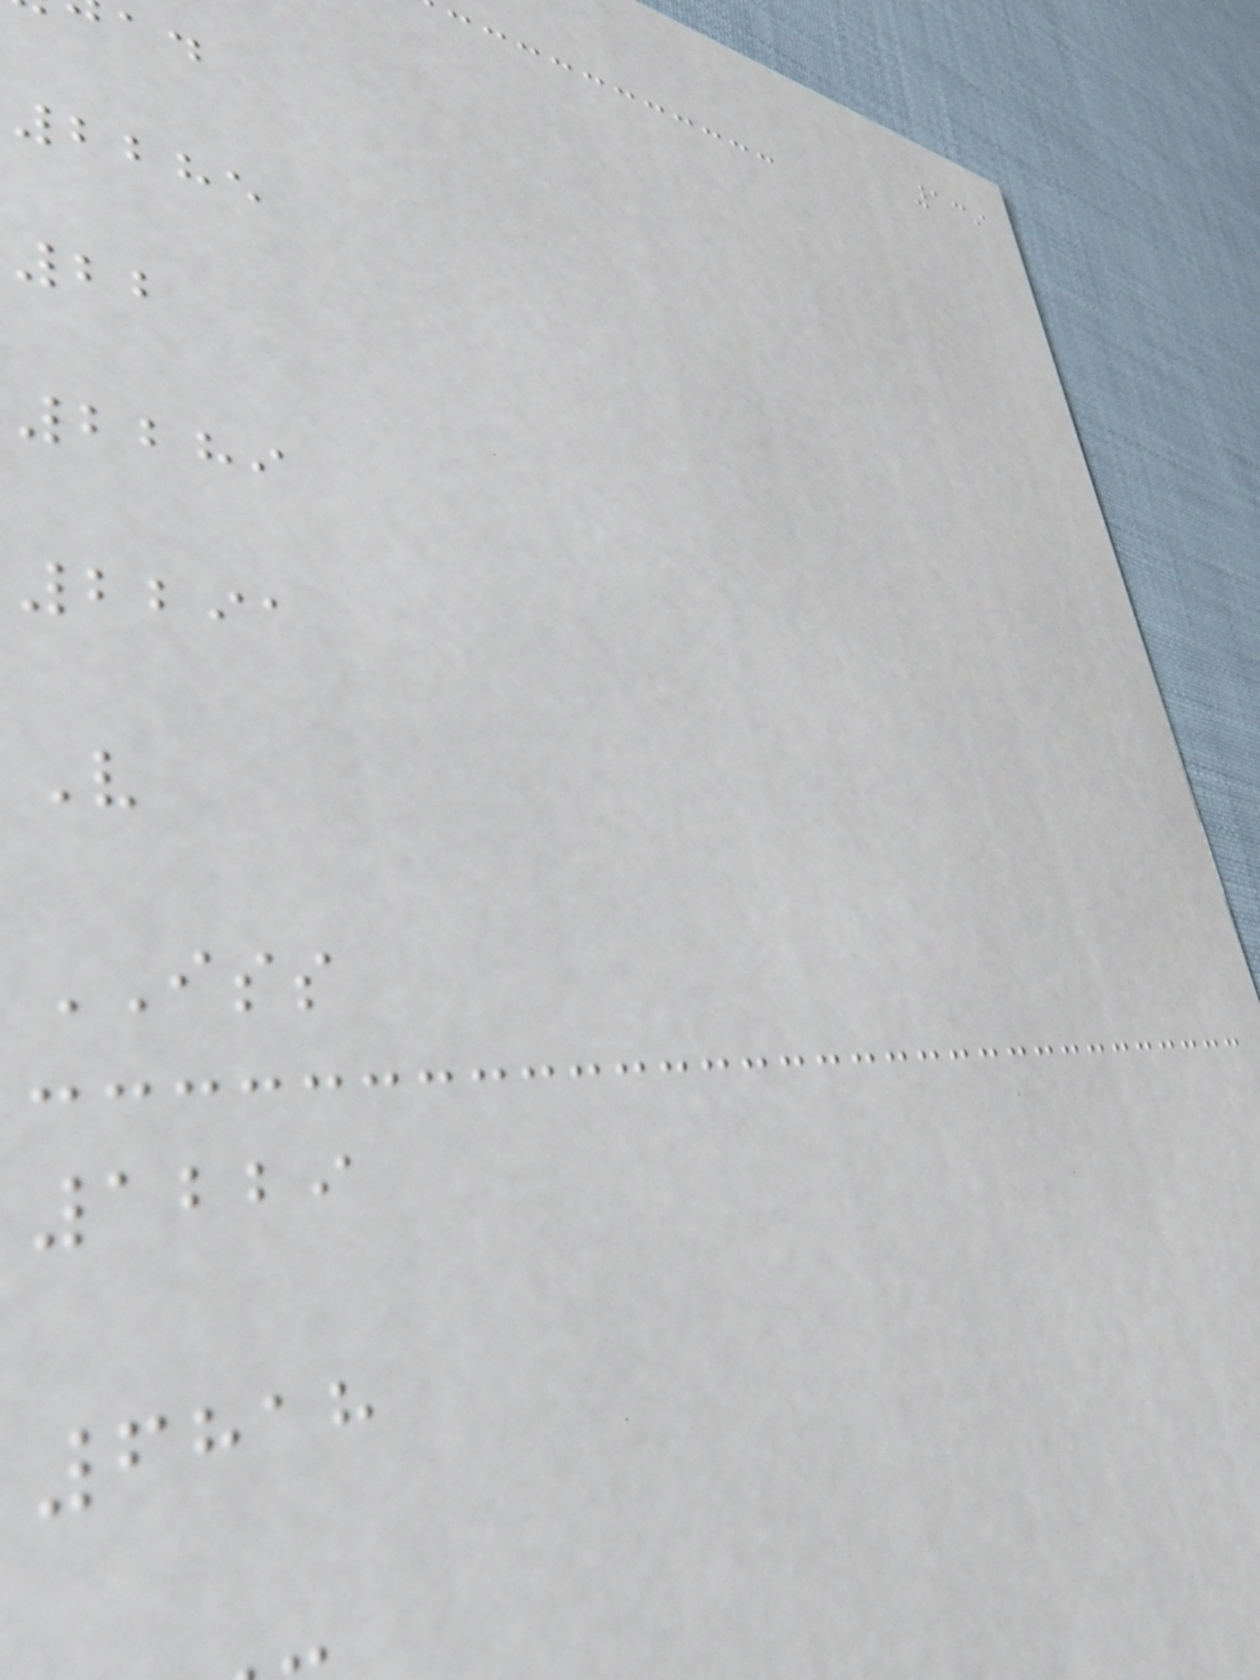139
2285
22
2289
2291
V
ISS
1229
6818
